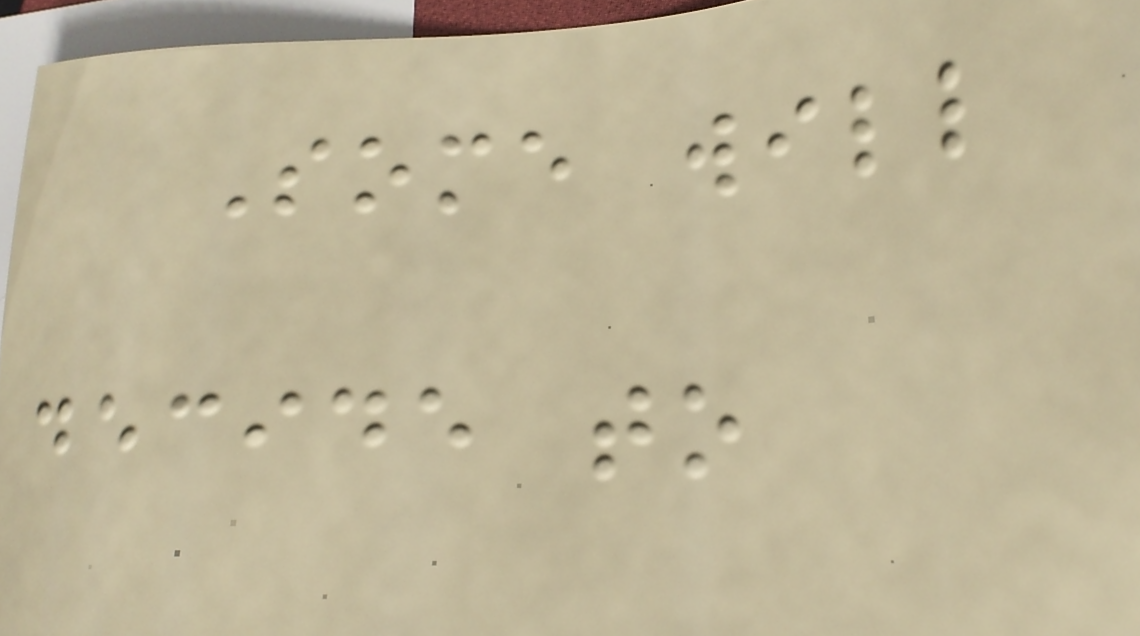Some will
decide to
